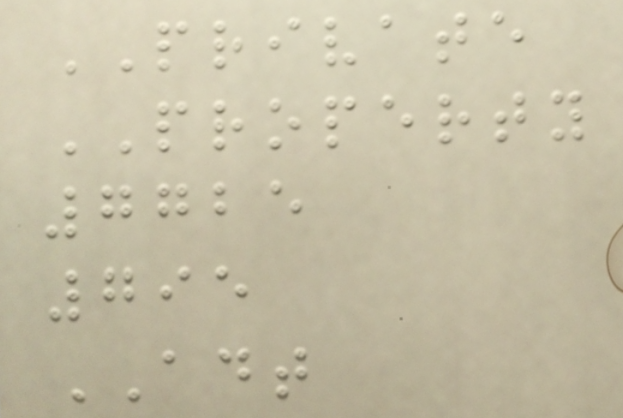PRIVATE
PROPERTY
7725
795
ADT
